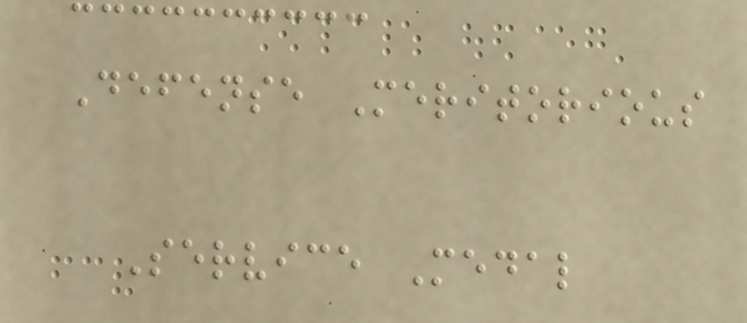Defense Meritorious
Service Medal
